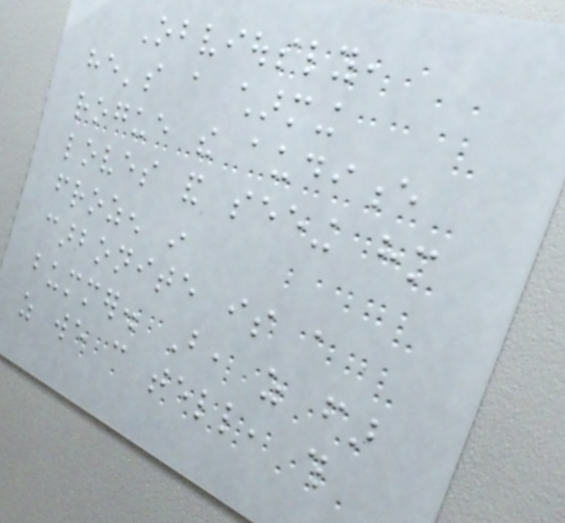Obviously,
he's a charming
rogue the audience
loves and seeing him
frozen in
carbonite is a
bummer. But, as far
as we can tell, this
